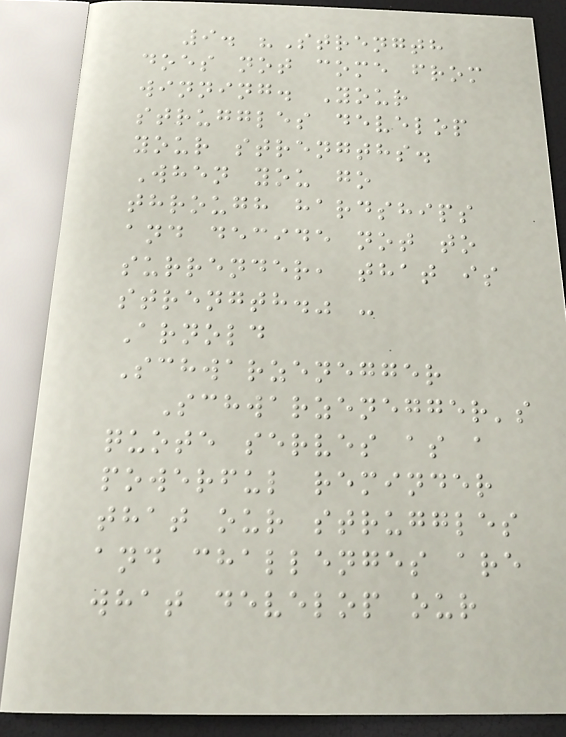9. "Strength
does not come from
winning. Your
struggles develop
your strengths.
When you go
through hardships
and decide not to
surrender, that is
strength." -
Arnold
Schwarzenegger
Schwarzenegger's
quote serves as a
powerful reminder
that our struggles
and challenges are
what develop our
